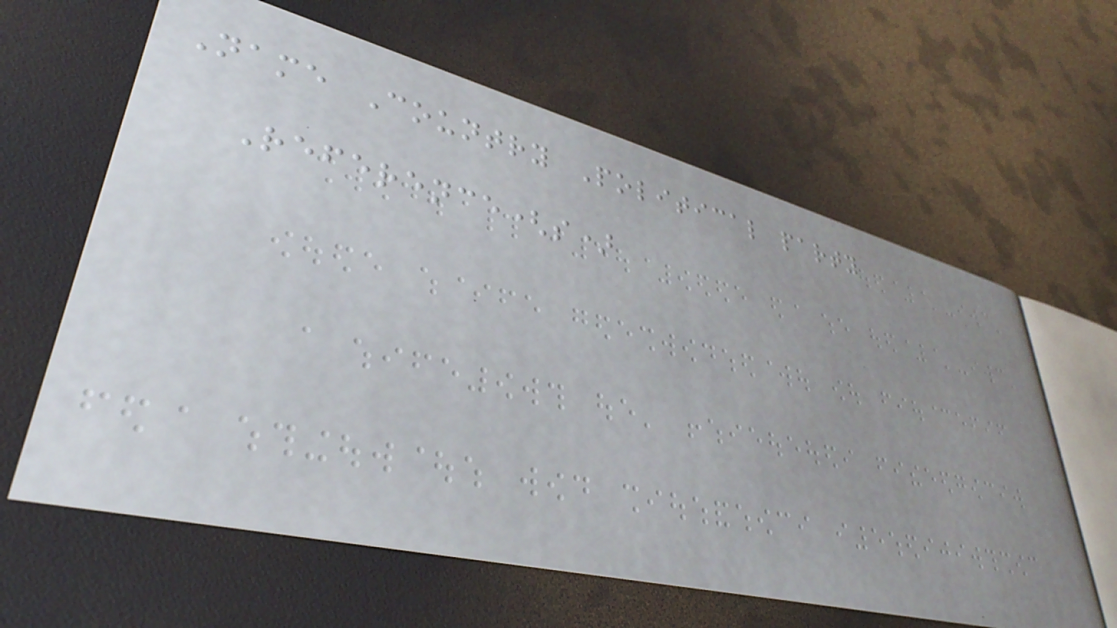Name Country Political party
Reference(s)
